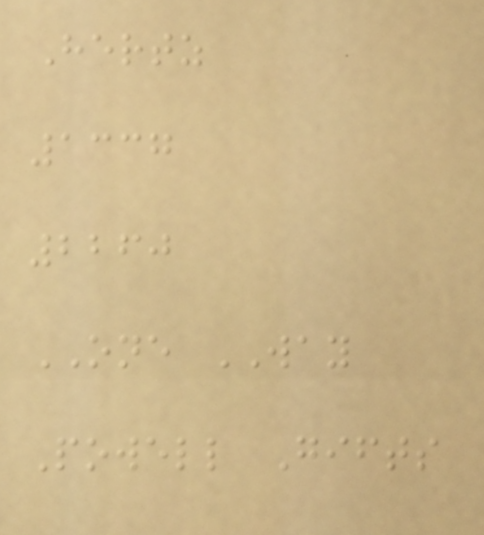Hertz
1337
2260
ONE WAY
Powell Gifts
